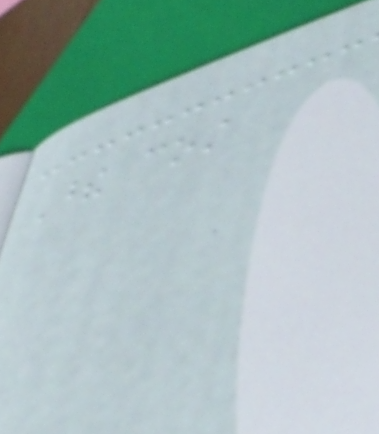These cost
